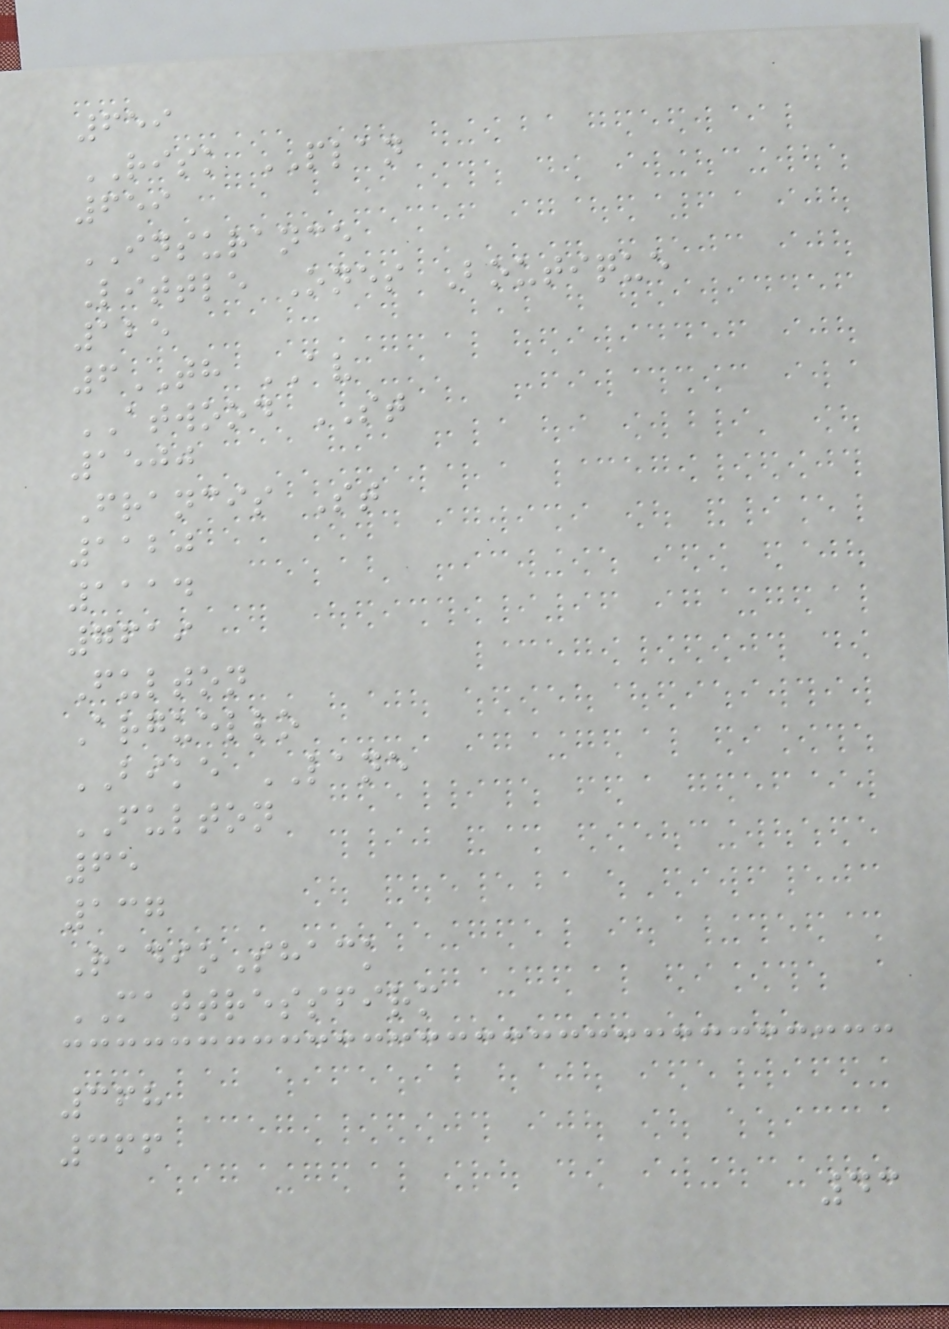659
RISK PLAN
659
INSURANCE
Little Ones Boutique
125
6TH AV
ATWOOD ST
1500
Francis St
1120
1114
7619
Fulton
Arguello
BIKE LANE
FULTON
65
137
RadioShack
MATTRESSFIRM
368
366
43
